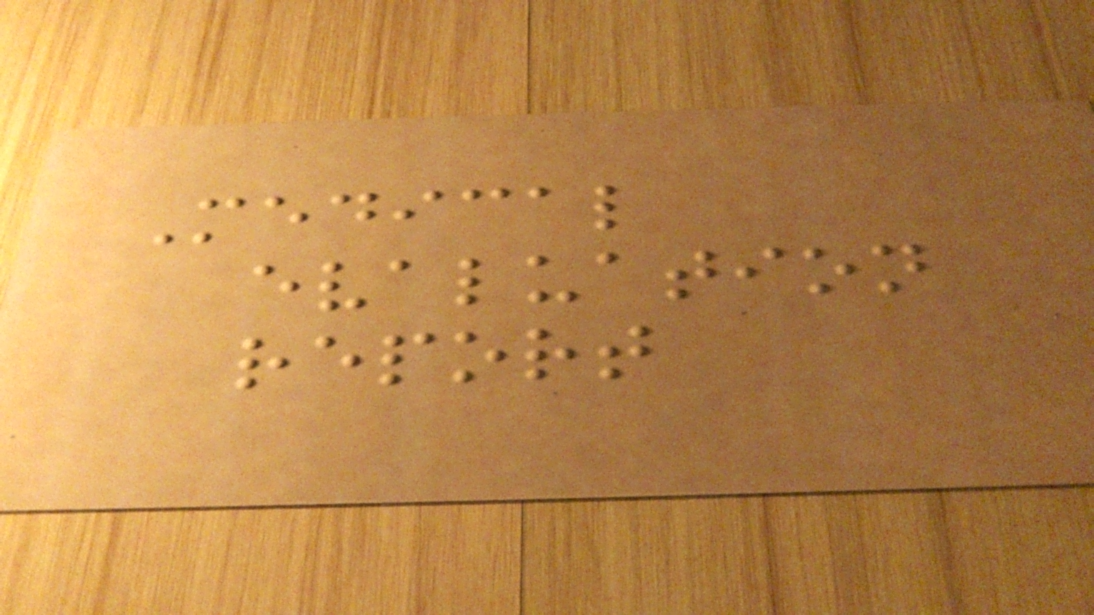Medical
evaluation
report
